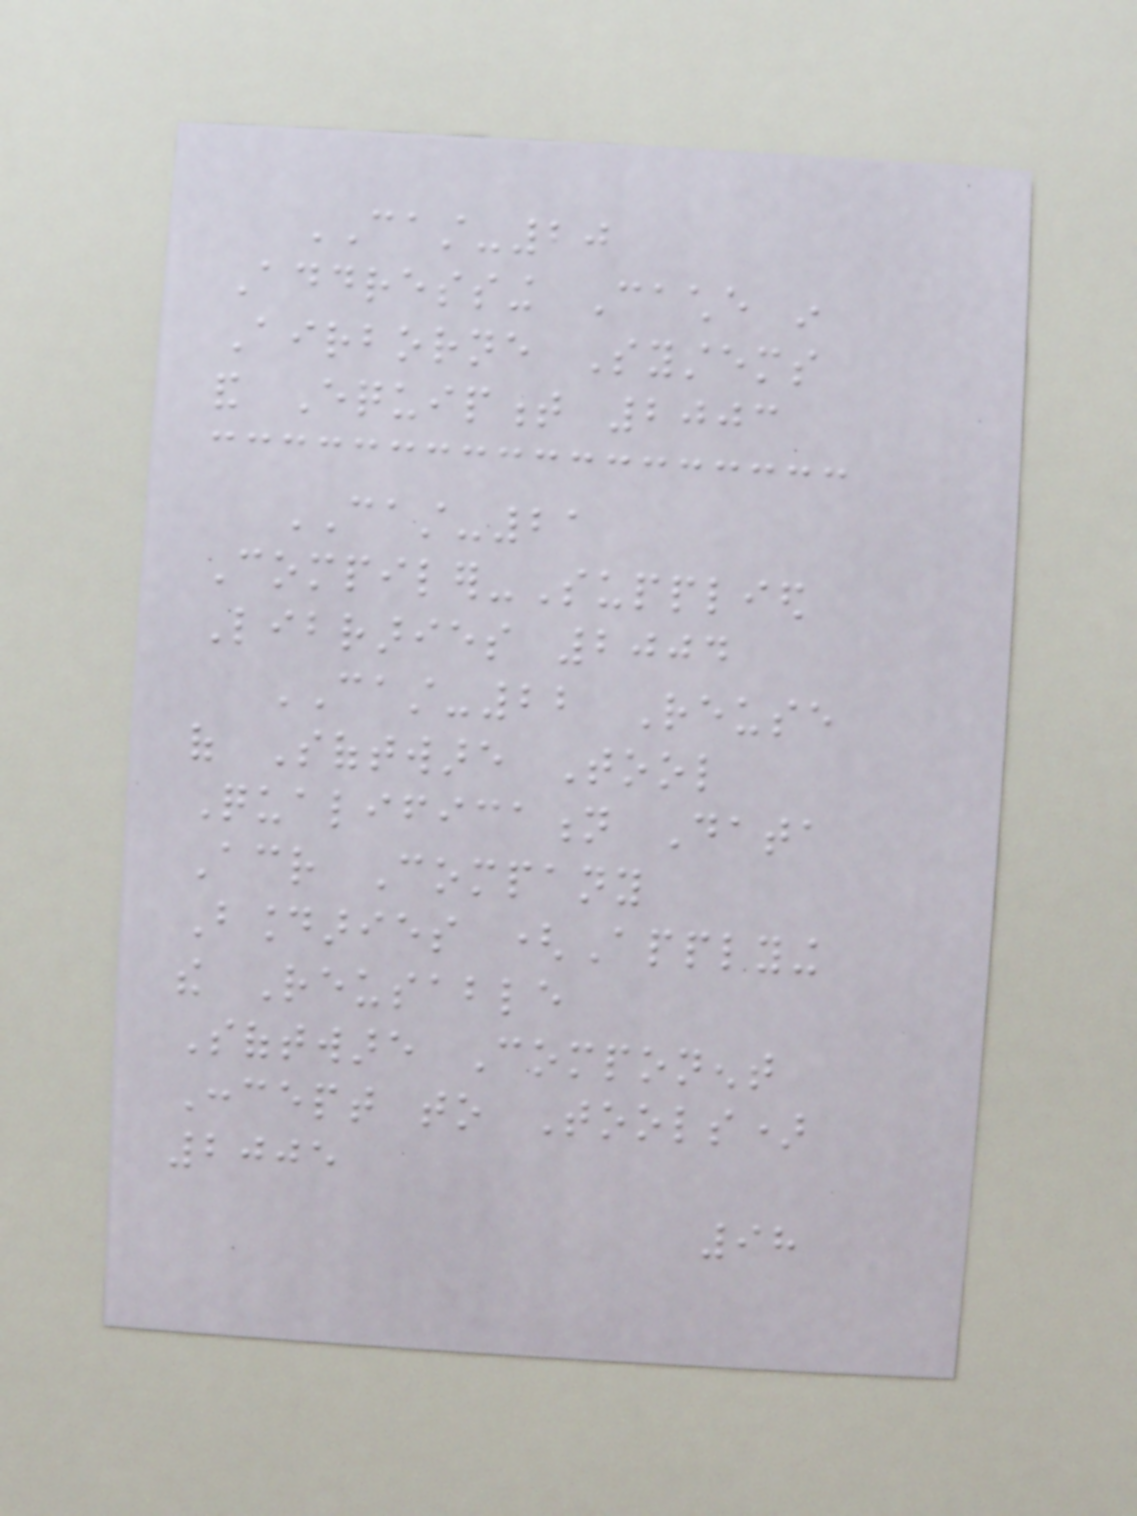CAST-20
Addressing Cache in
Airborne Systems
and Equipment 2003
CAST-21
Compiler-Supplied
Libraries 2004
CAST-22 Reuse
of Software Tool
Qualification Data
Across Company
Boundaries (Applying
the Reusable
Software Component
Concept to Tools)
2005
98
